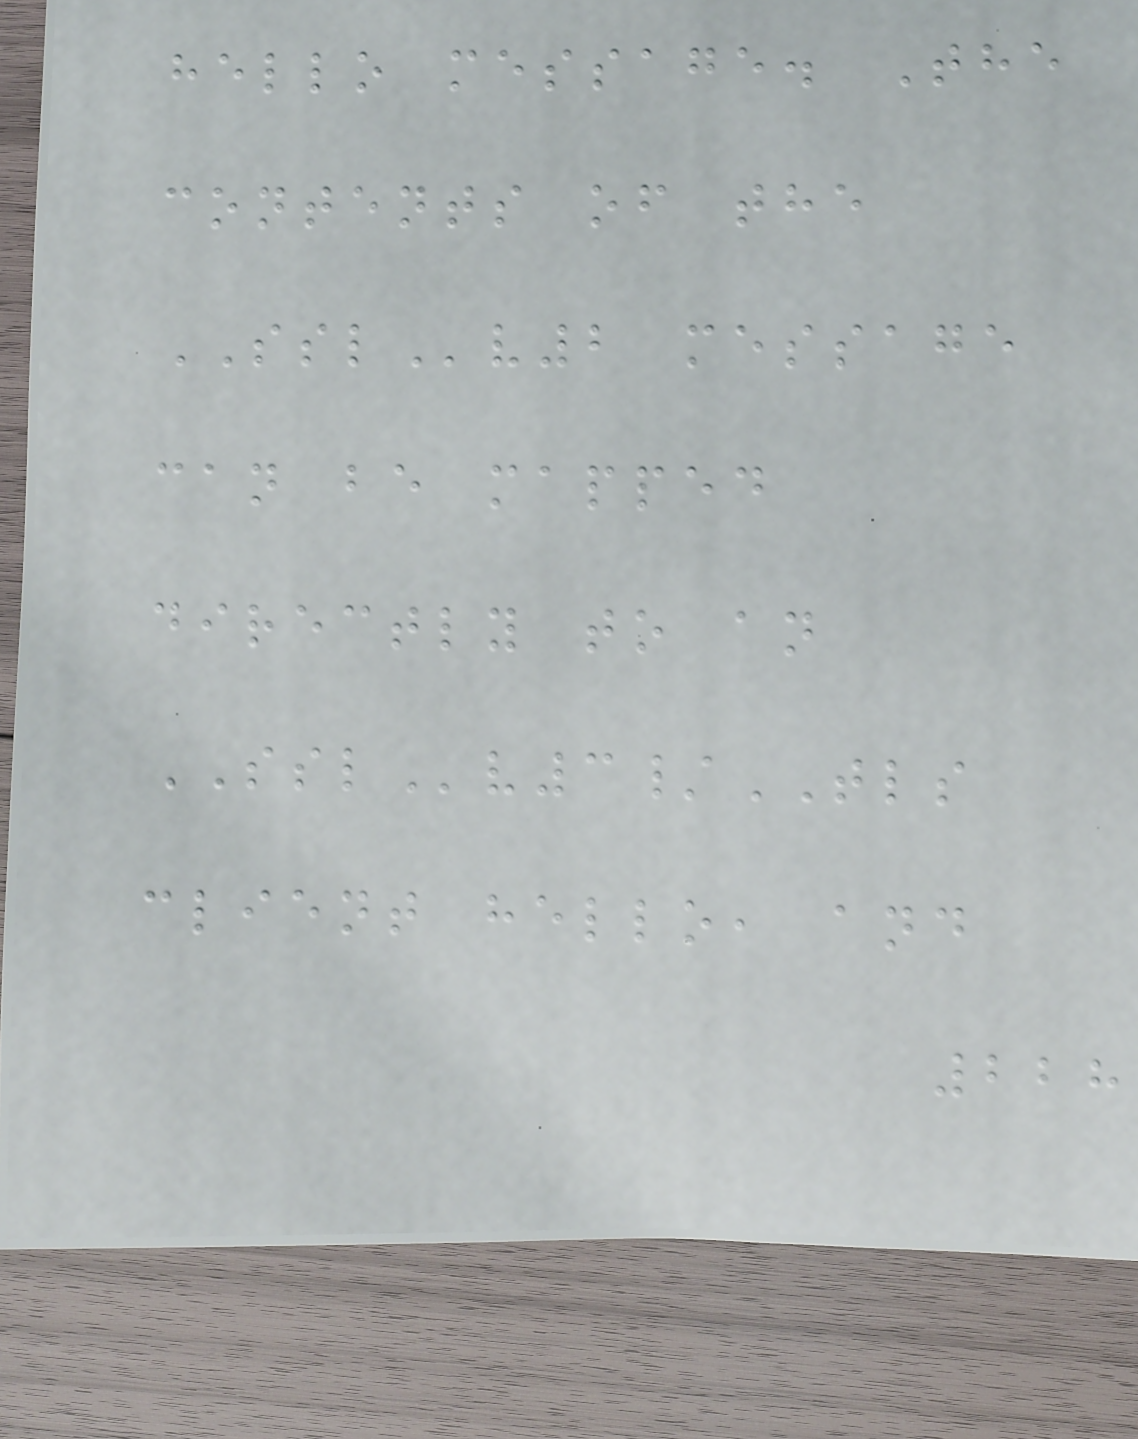hello message. The
contents of the
SSLv2 message
can be mapped
directly to an
SSLv3/TLS
client hello, and
228
